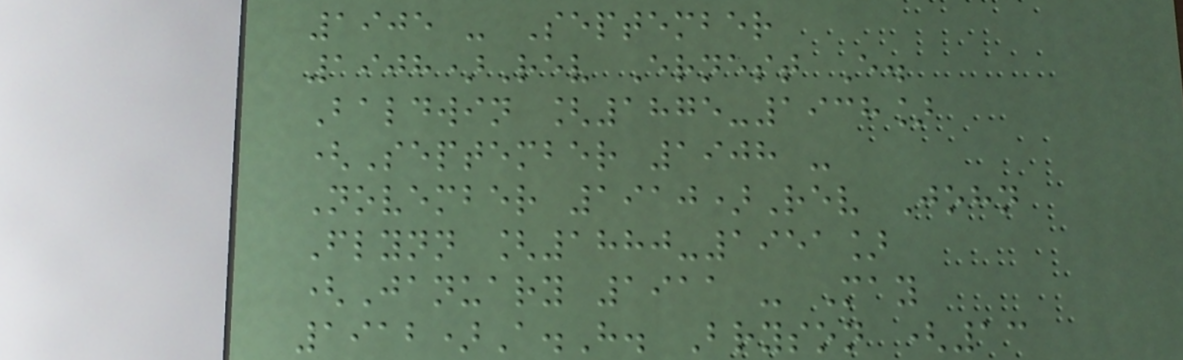1905 - September
1908)Rev Ernest E.
Baldwin [1875-1938]
(September 1908 -
November 1910)Rev John
Flynn [1880-1951]
(January 1911 - May
1912)A.H. Bryson (13
